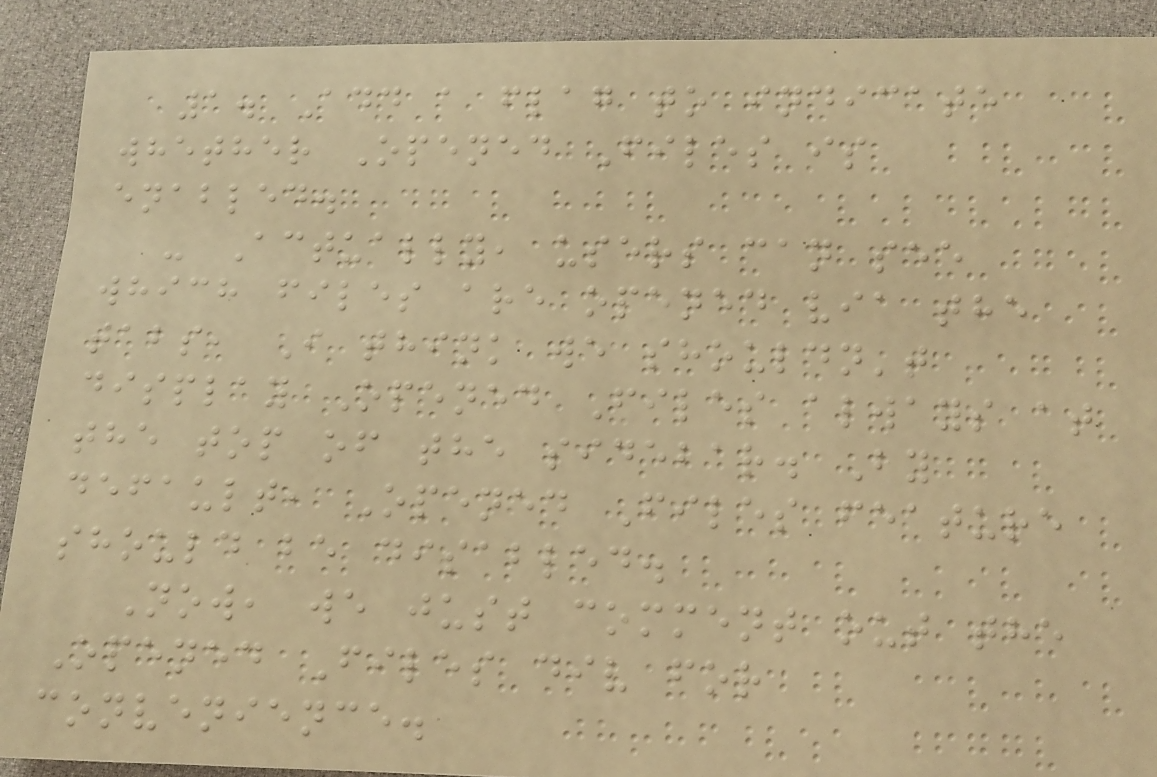1. Add a flag to indicate
whether Opened Files is
enabled.
- Actually, users can see
which files are opened via the
tabs, I think we shouldn't
display Opened Files always at
the top of the sidebar. By
default, Opened Files feature
should be disabled.
Now, we just comment out the
Opened Files div for
convenience.
